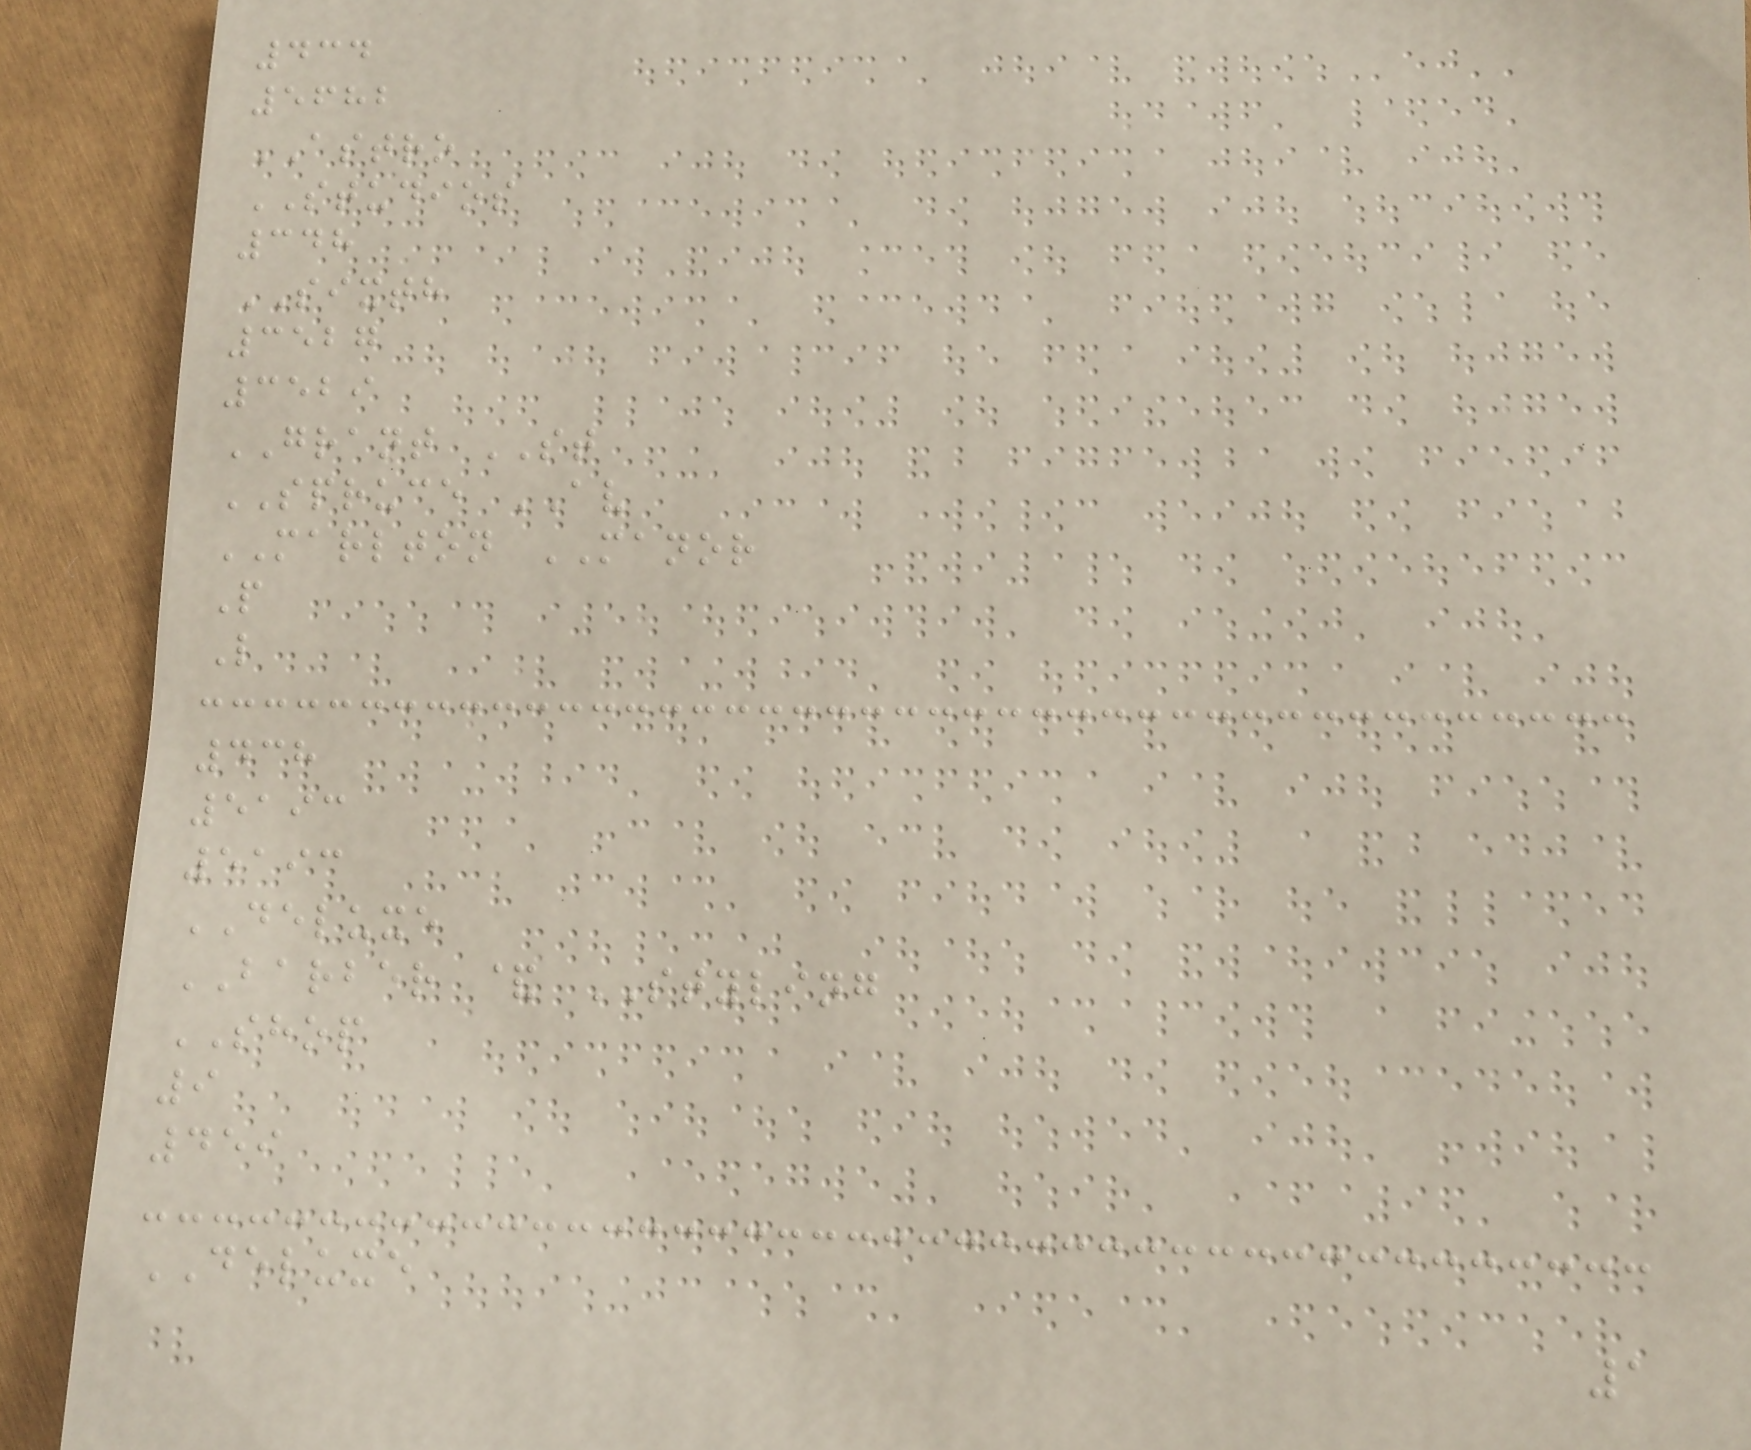434
5682
ASTRO
STUDIOS
348
SIXTH
3527
3529
GRANT ST
SPRUCE AV
MARLTON MANOR
P
L
438
5193
5193
DELUXE
BARBER & STYLING
SHOP
9
459
DELUXE
1
